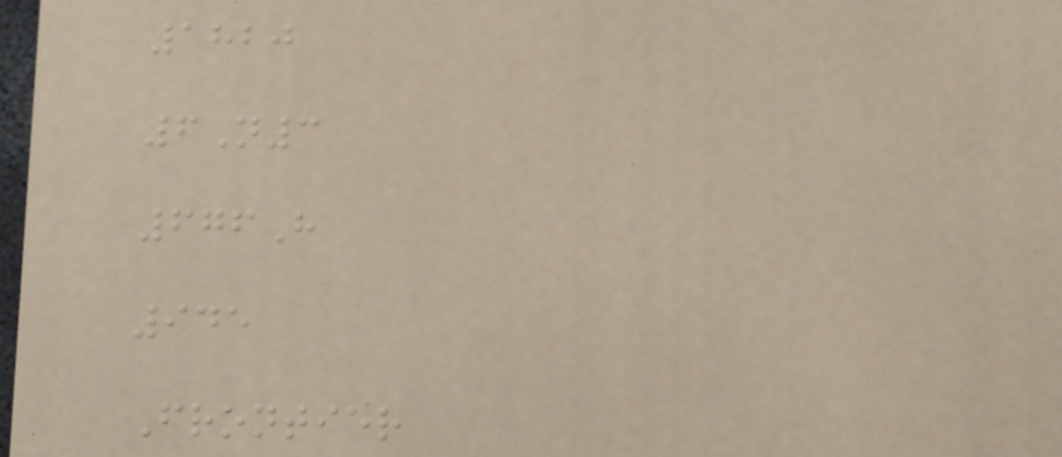1820
6N3
676H
945
Frontier
